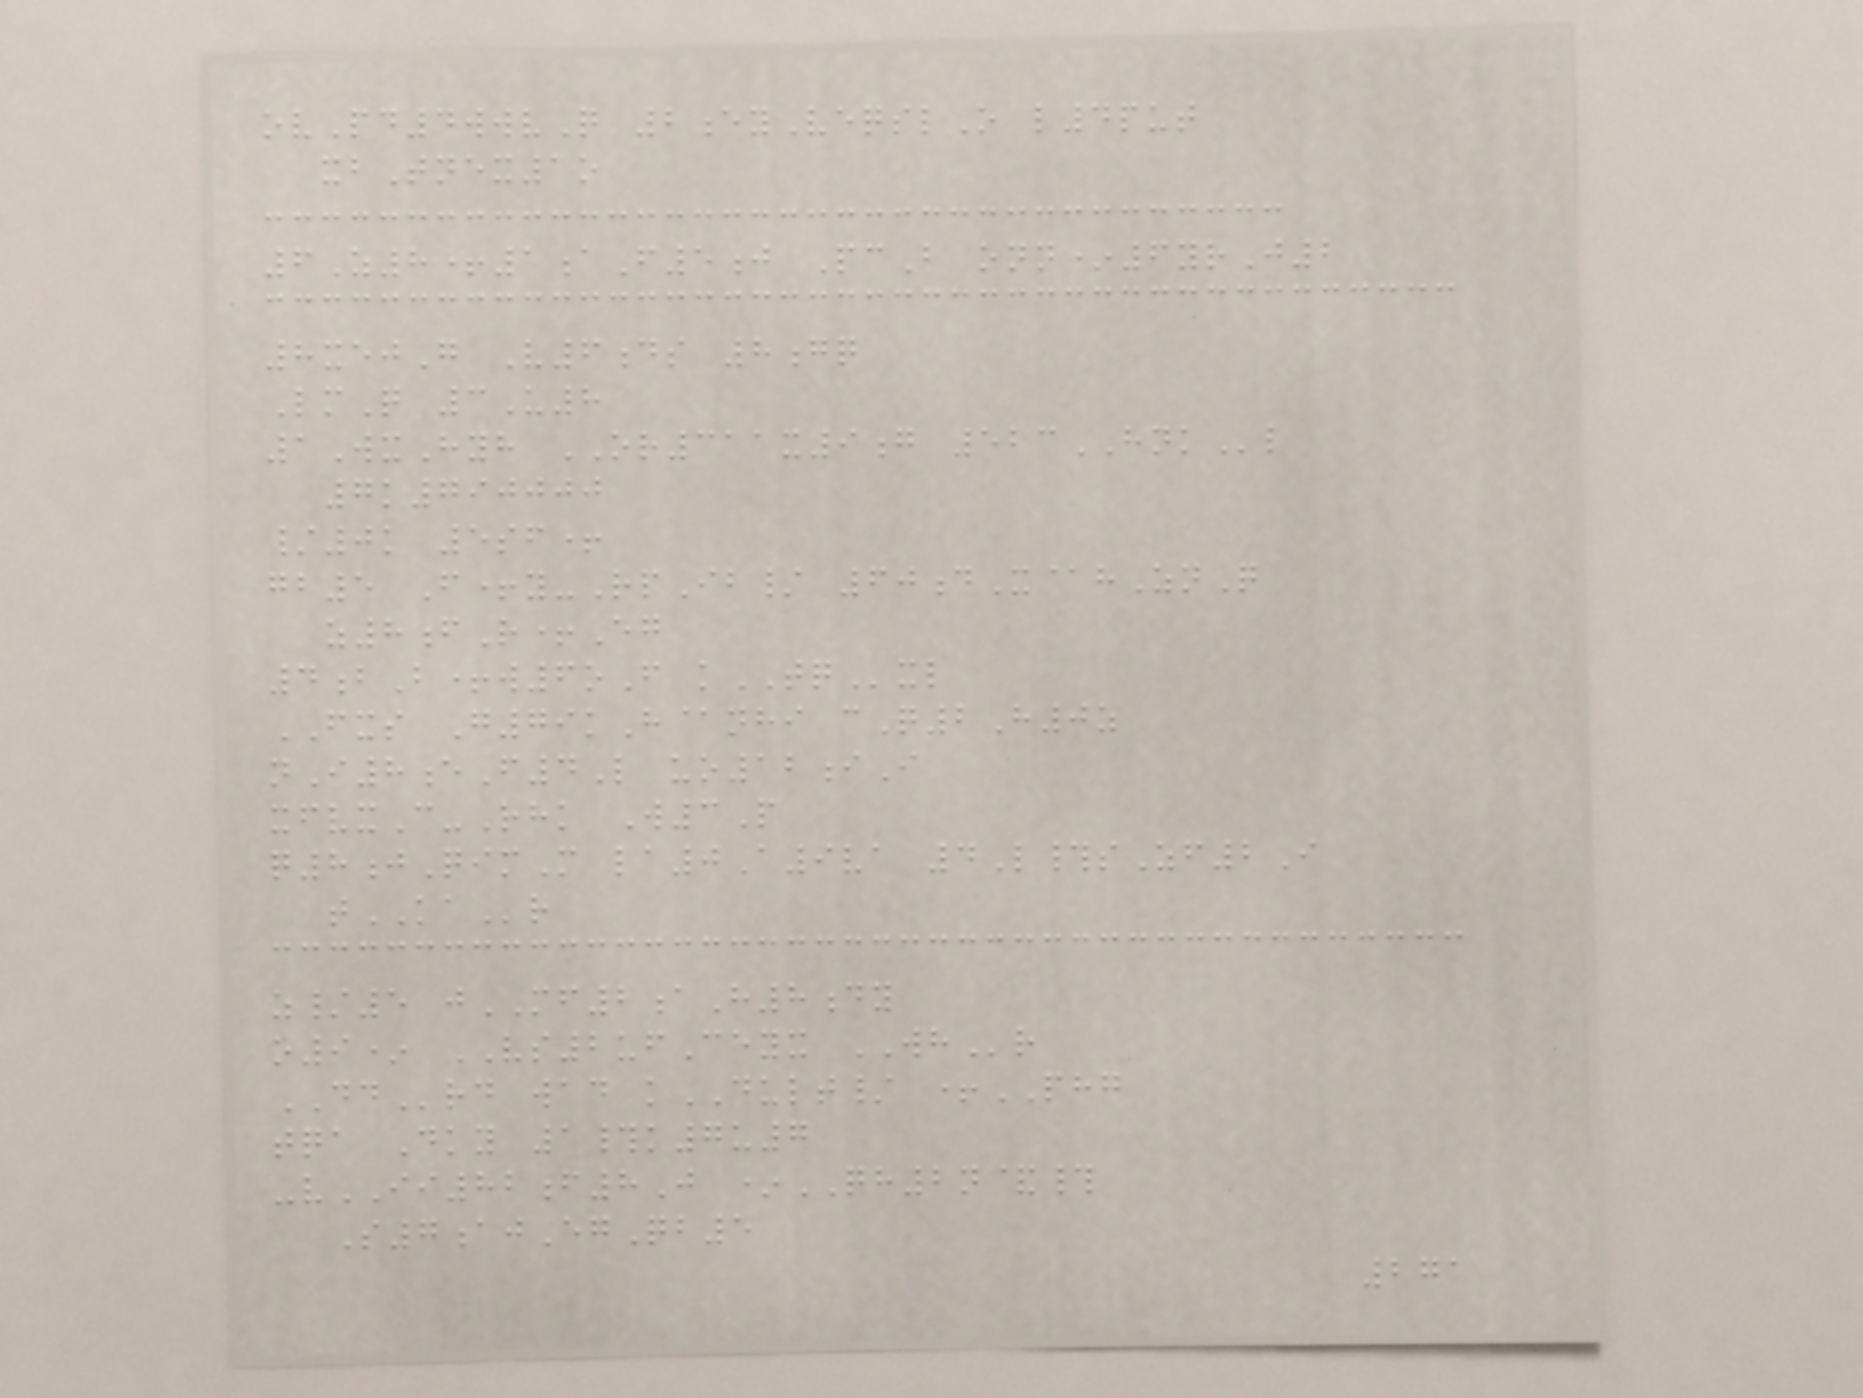ovPd4wwvQ 2eyVeqslO l4put
xbTnex1o
6Z8+1aF5j PcB onn*6yrJ2
8xejG V6ds 8gq
LmQ 3U8
1WxHyh OR311x9g 523HNKl
7k790000
/0k 5sf+
gb5 F+y-RpIb/ 60dX@hZnQ
z8fR+Eg
4bB+w6oF kTQxl
FXS G79kH@nhi cQ2H0z
nI8eF4L uo12iI
xfvxC-Rhk W3P
q8jQimM la0A9va 4L#sZf2I
tKAr
z/5 jMF2aH8dy
o9* VS2ufCeyx WHr
DDrd wad kDULT/ +PHG
tqa Dky 1#k7u7
-vII82f8J *QH2n&#
S7ajEgQb5
271
